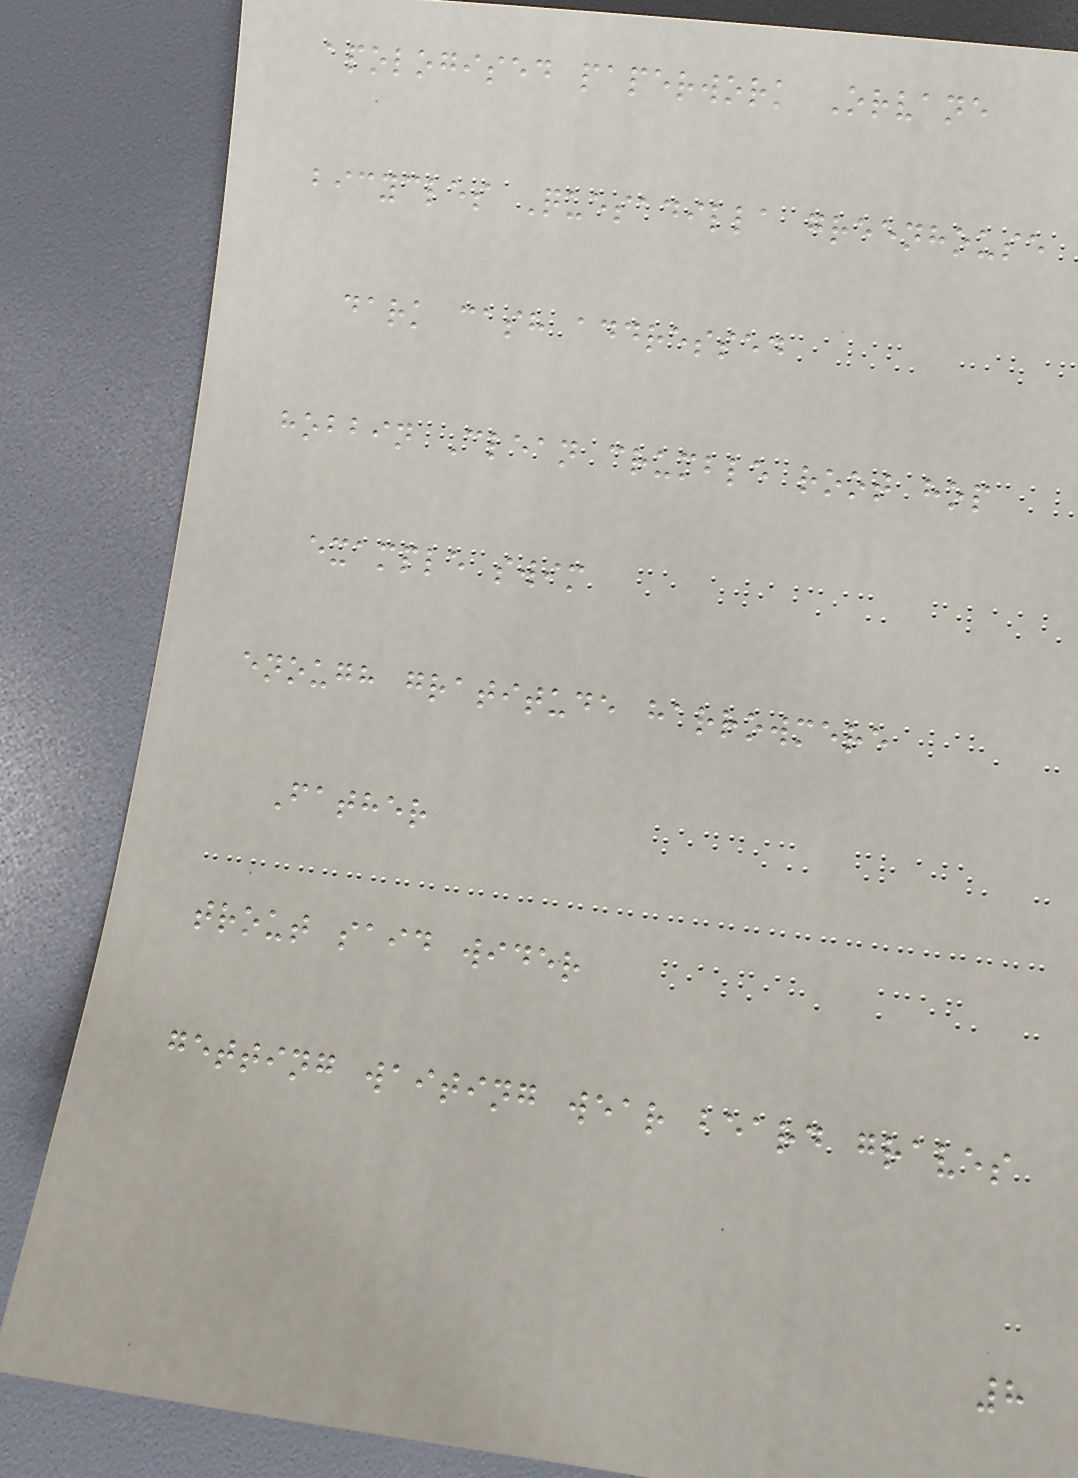apologised paperwork Orvane
bicycles Quesadilla greenhouse
dark cash addressed
hobbin Clean crumble root hop
example swim
enough gratitude harrowmere
Father
trout said wider
getting waiting wear beard graves
8
